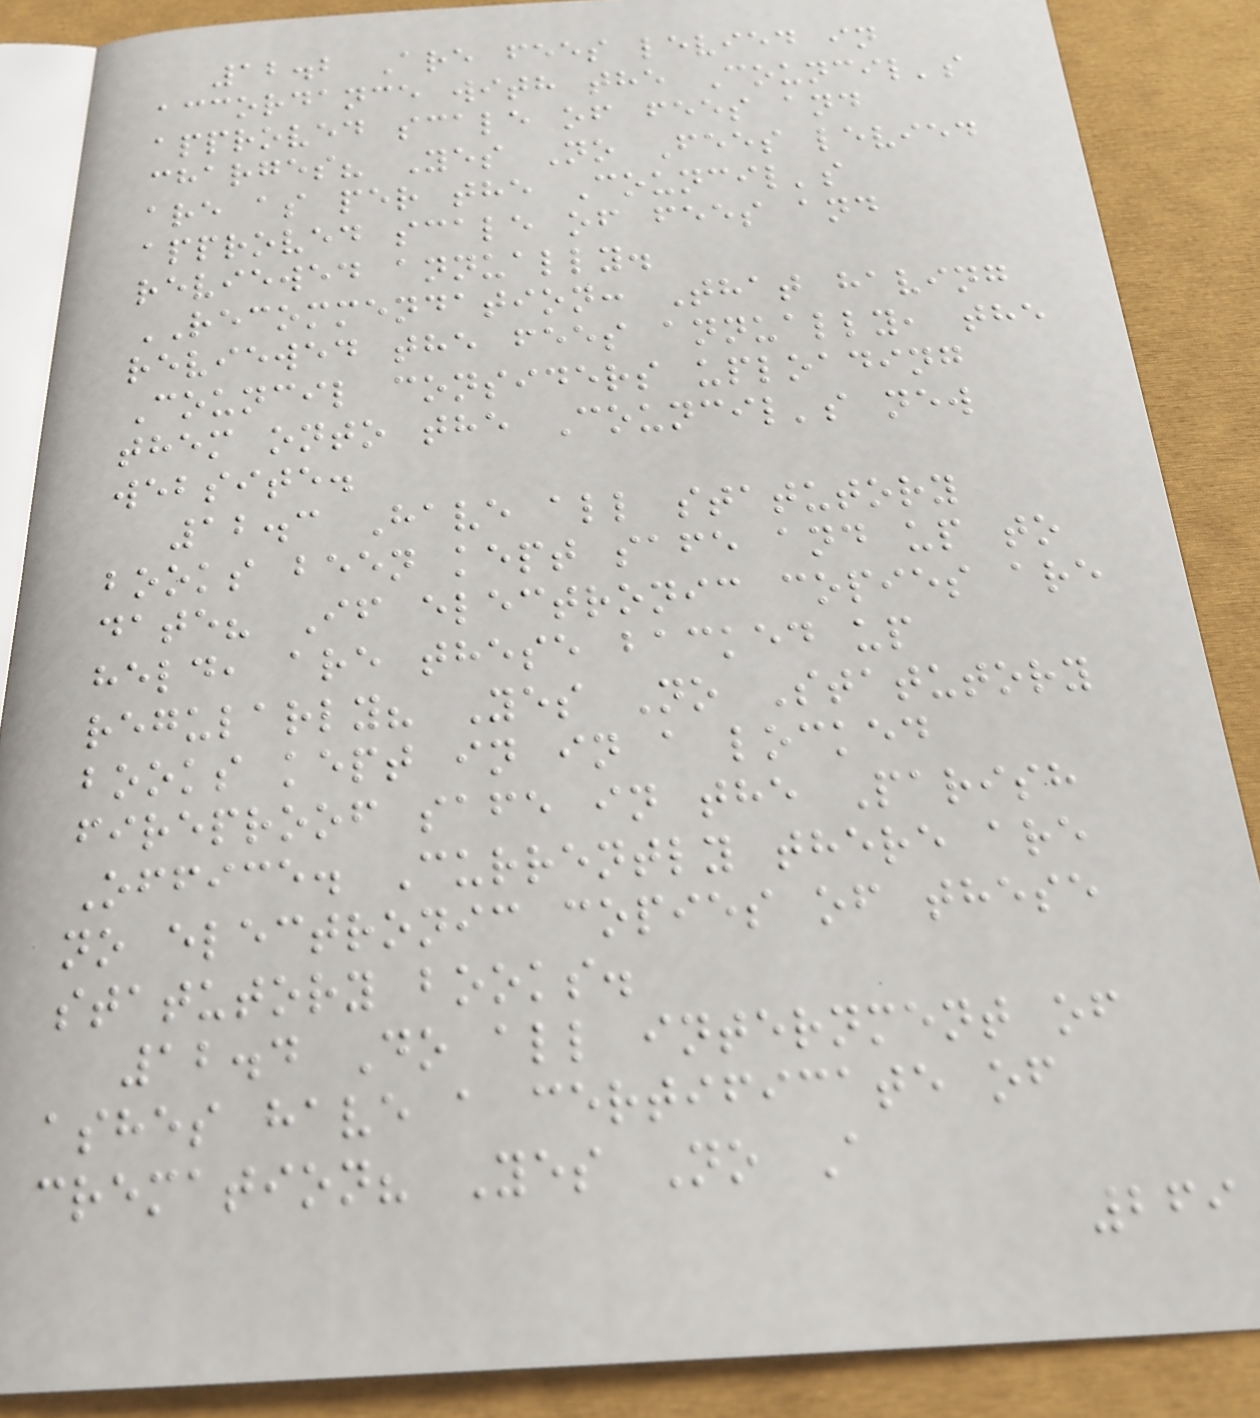12.2 Are fees levied in
accordance with the Council's
approved scale of fees and
charges? Yes No Fees levied
are as per the Council's
approved scale of fees and
reviewed annually.
RECOMMENDATION: That having
reviewed the fees annually, the
Council considers uploading
them onto the Council's new
website.
12.3 Have all statutory
books been kept safe and up to
date? If electronic copies are
held, are these backed up
regularly? Yes No Statutory
books kept in in a locked
fireproof safe in the Parish
Office. Currently there are
no electronic copies of these
statutory books.
12.4 Do all internment of
ashes have a certificate of
cremation? Yes No A
269
